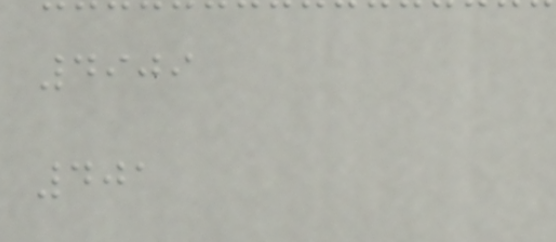4909
401
